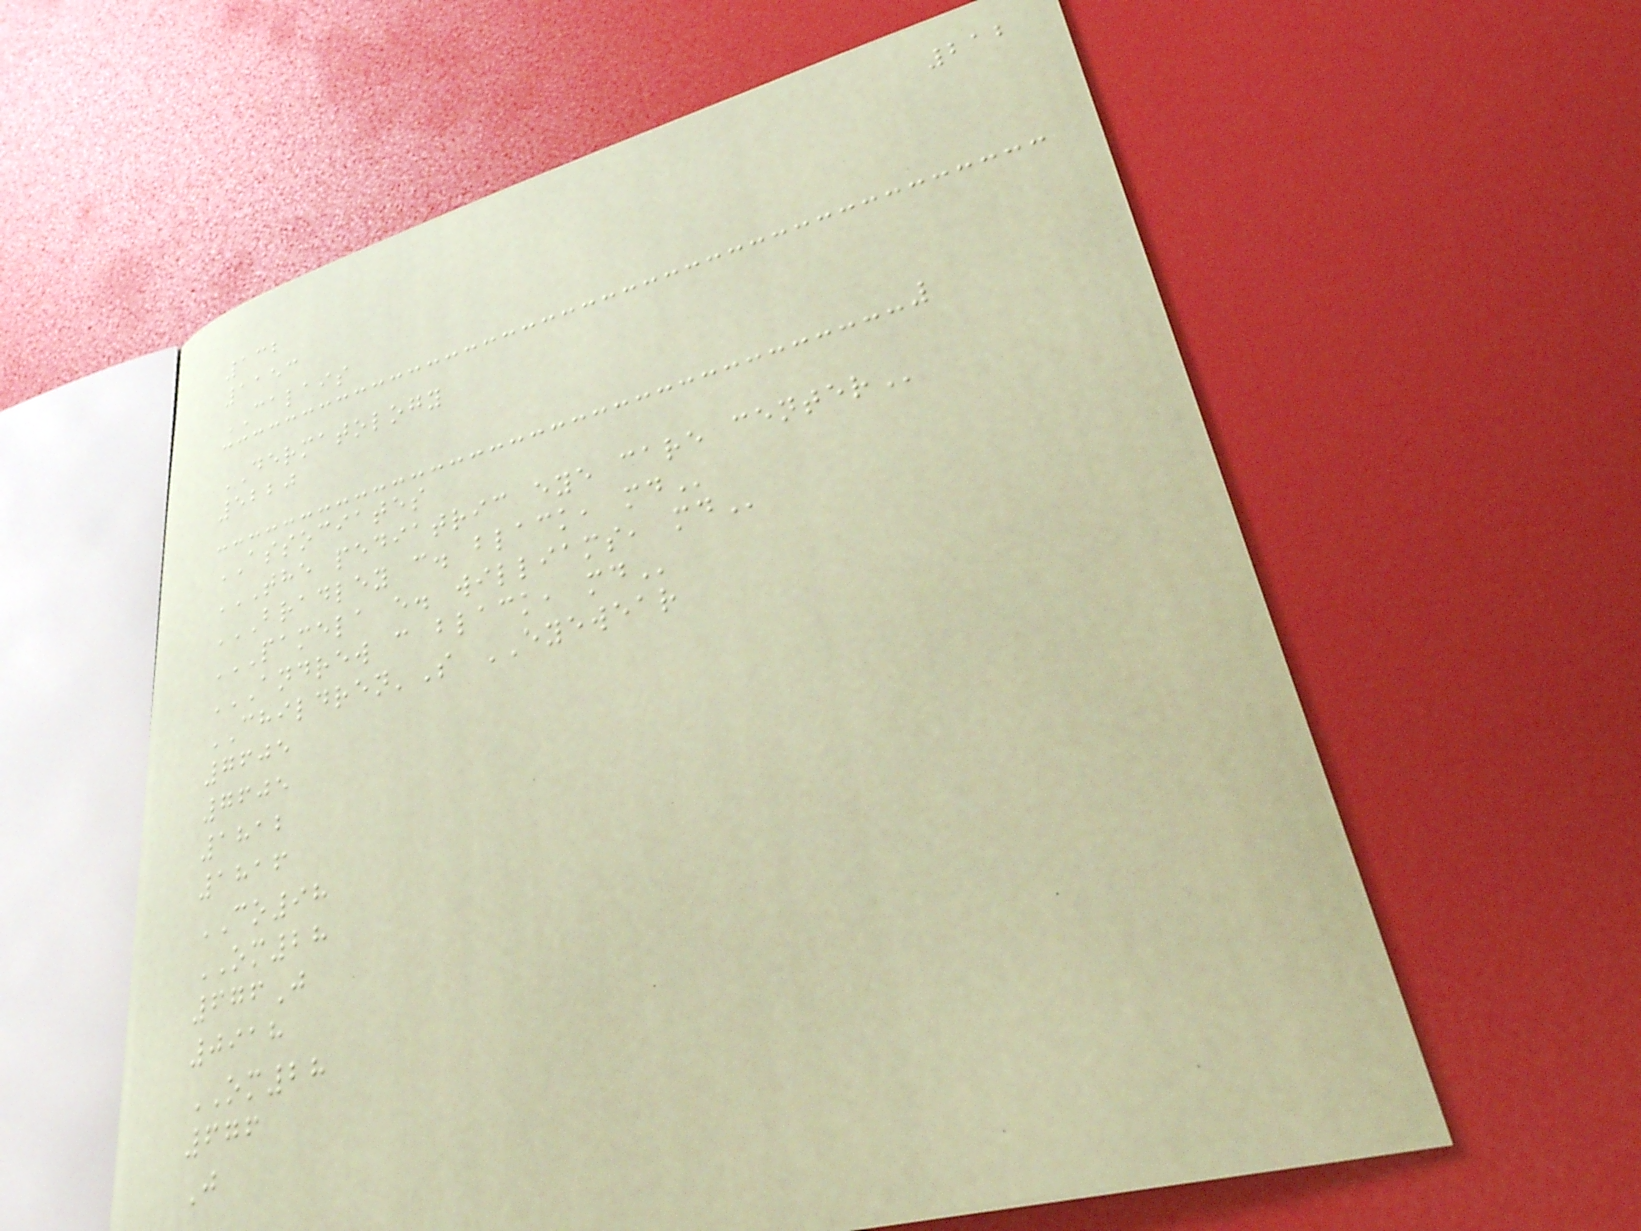212
132
1153
CALAIS
DERMATOLOGY
5220
ASSOCIATES
THE PEDIATRIC EYE CARE CENTER
BRADLEY C. BLACK, MD
PAMELA E. WILLIAMS, MD
ANDREW C BLACK, MD
CHILDREN'S EYEWEAR
7605
7605
1812
1816
CO98
OM28
676J
0918
OM28
676
J
